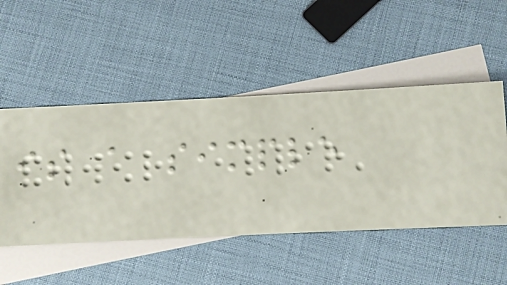is a simple
